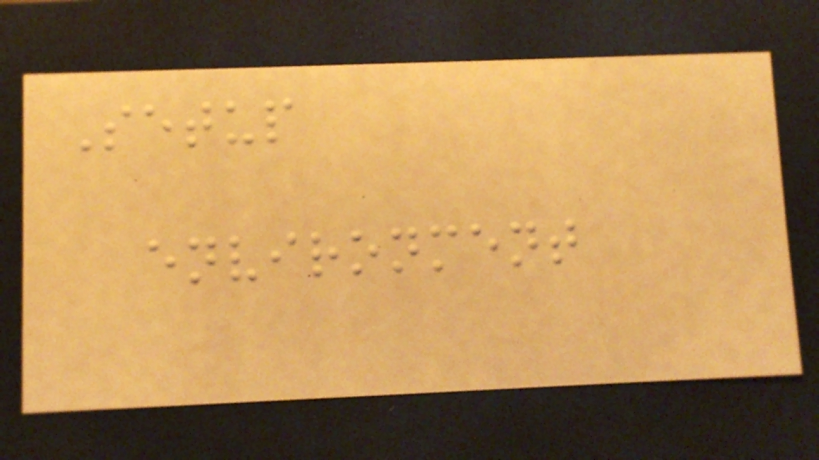Setup
environment
